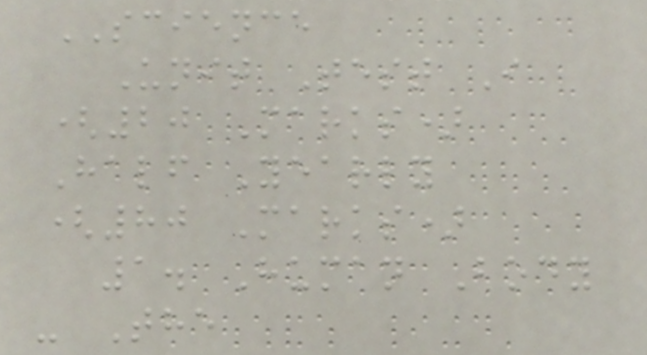SCIENCE
Unit Test I
(20 Marks)
Half Yearly
(80 Marks)
1. Human Body
- The
